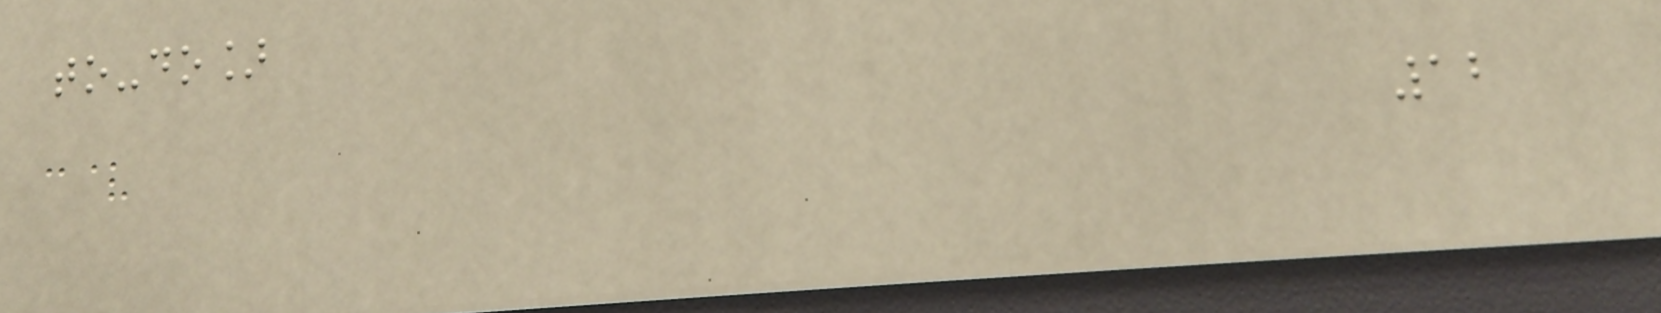to-do]
12
